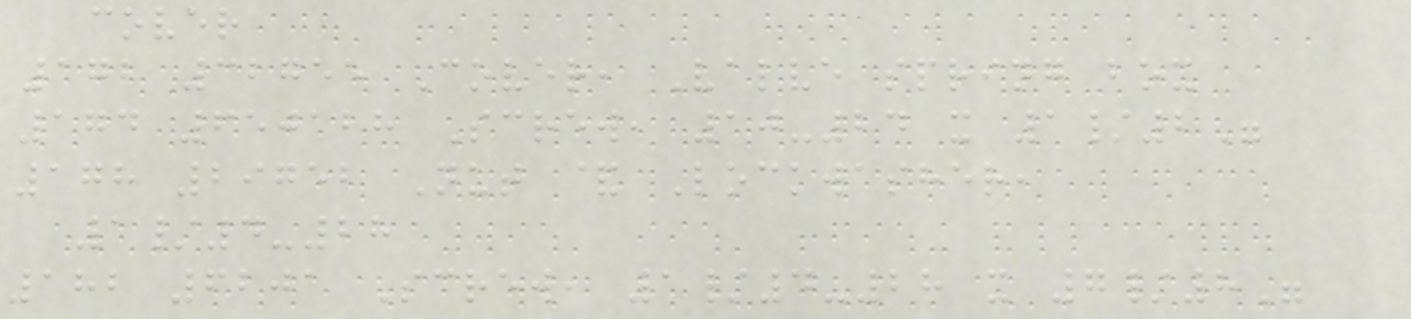cover
172 32755 Cover, Valve spring box
174 650128 Screw, 10-24 x 1/2"
178 29752 Nut & Lockwasher,
1/4-28
182 6201 Screw, 1/4-28 x 7/8"
